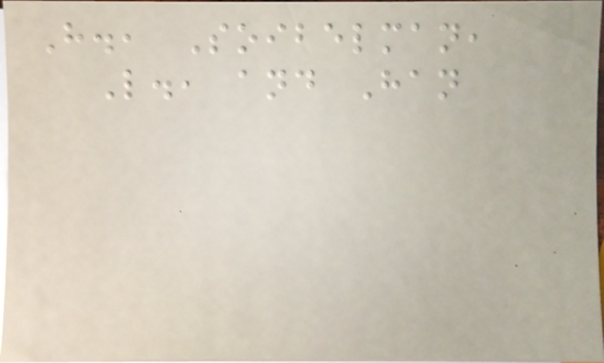H., Soibelman,
L., and Han
